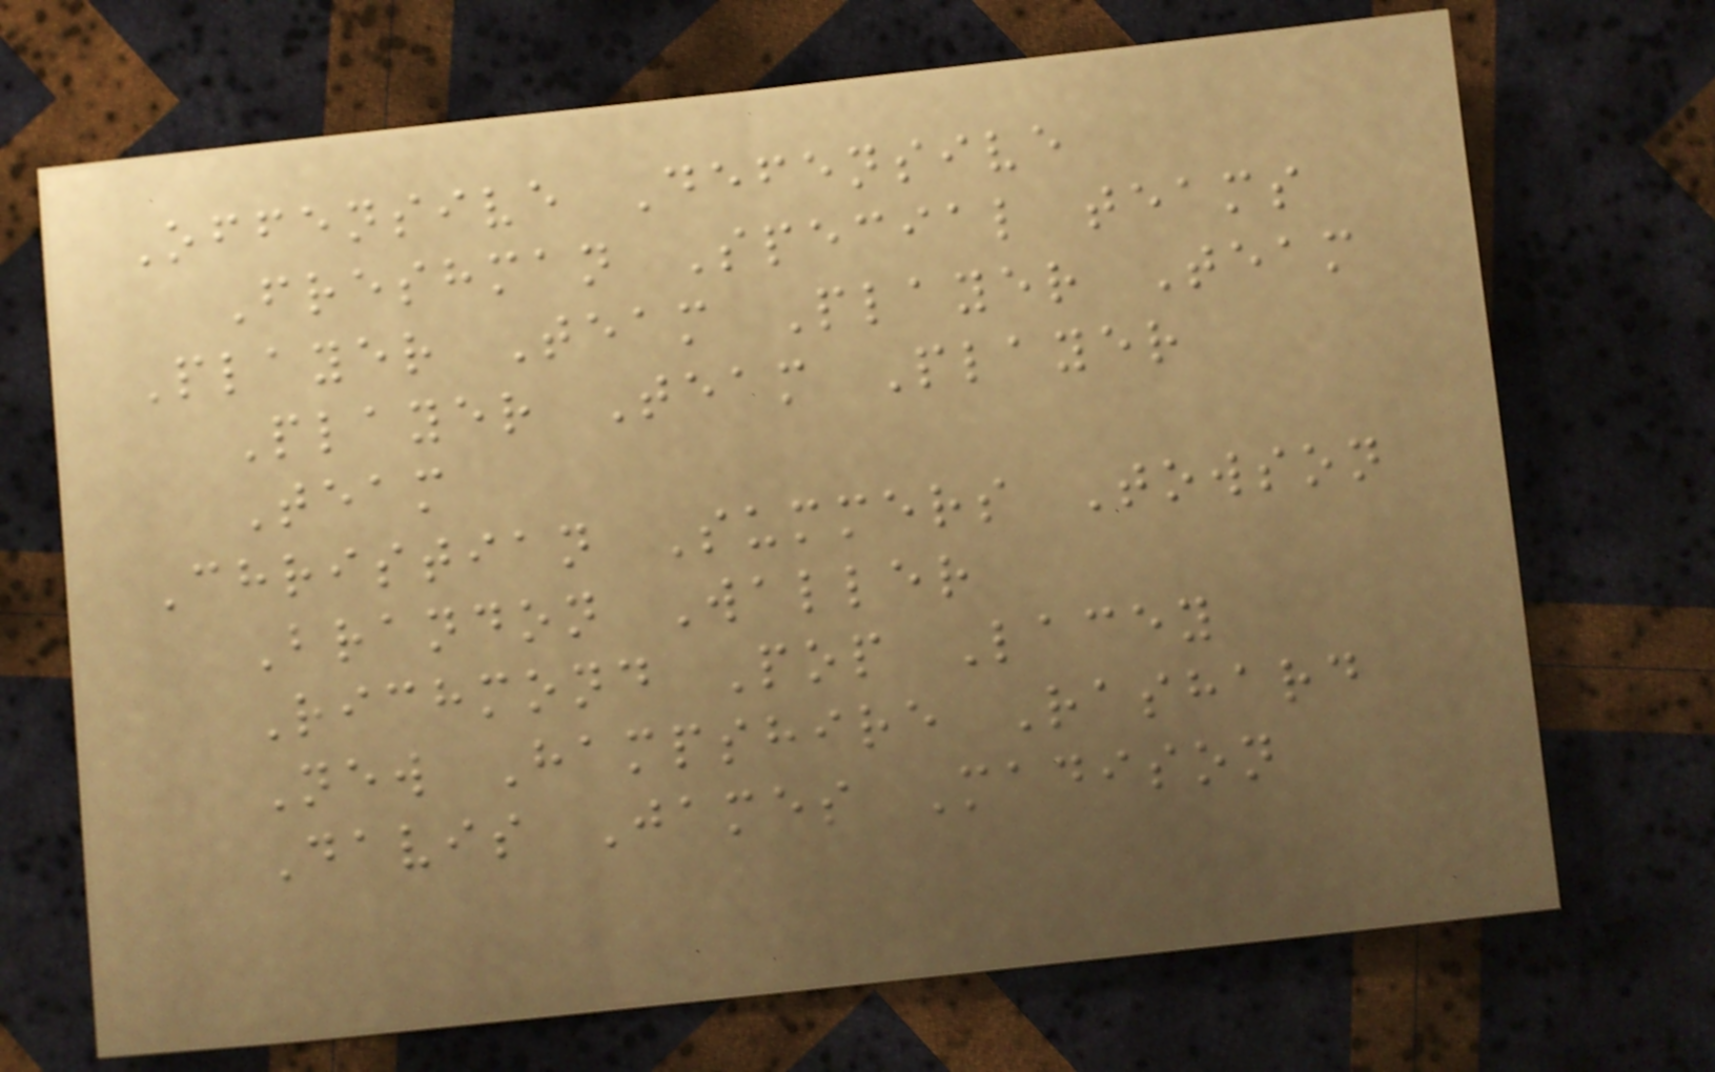Offensive Defensive
Freshman Special teams
Player Team Player Team
Player Team Player
Team
Christian Summers Towson
Brandon Waller
Richmond Pop Lacey
New Hampshire Rashard
Davis James Madison
